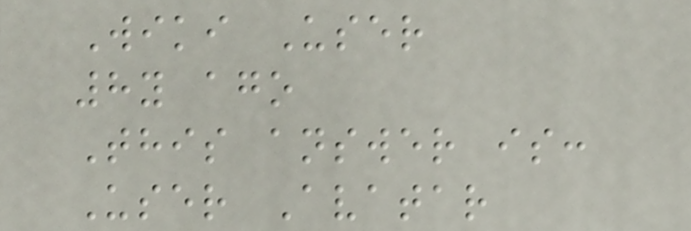Wiki User
8y ago
This answer is:
User Avatar
